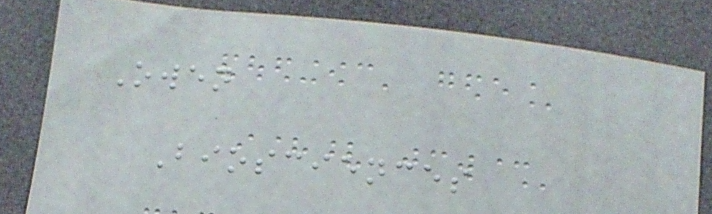Owen
Biosciences
